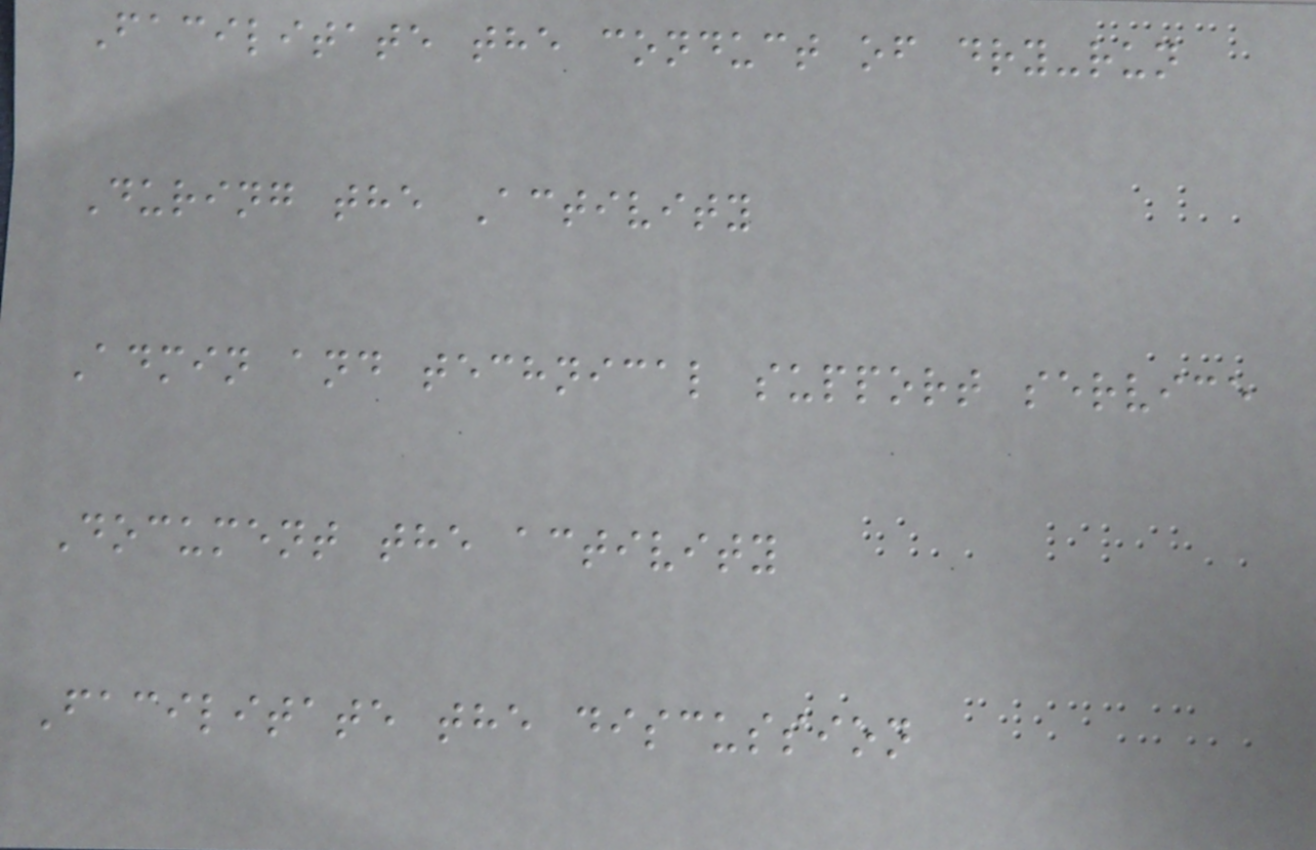Facilitate the conduct of dry-run
During the Activity
Admin and technical support service
Document the activity
Facilitate the discussion
